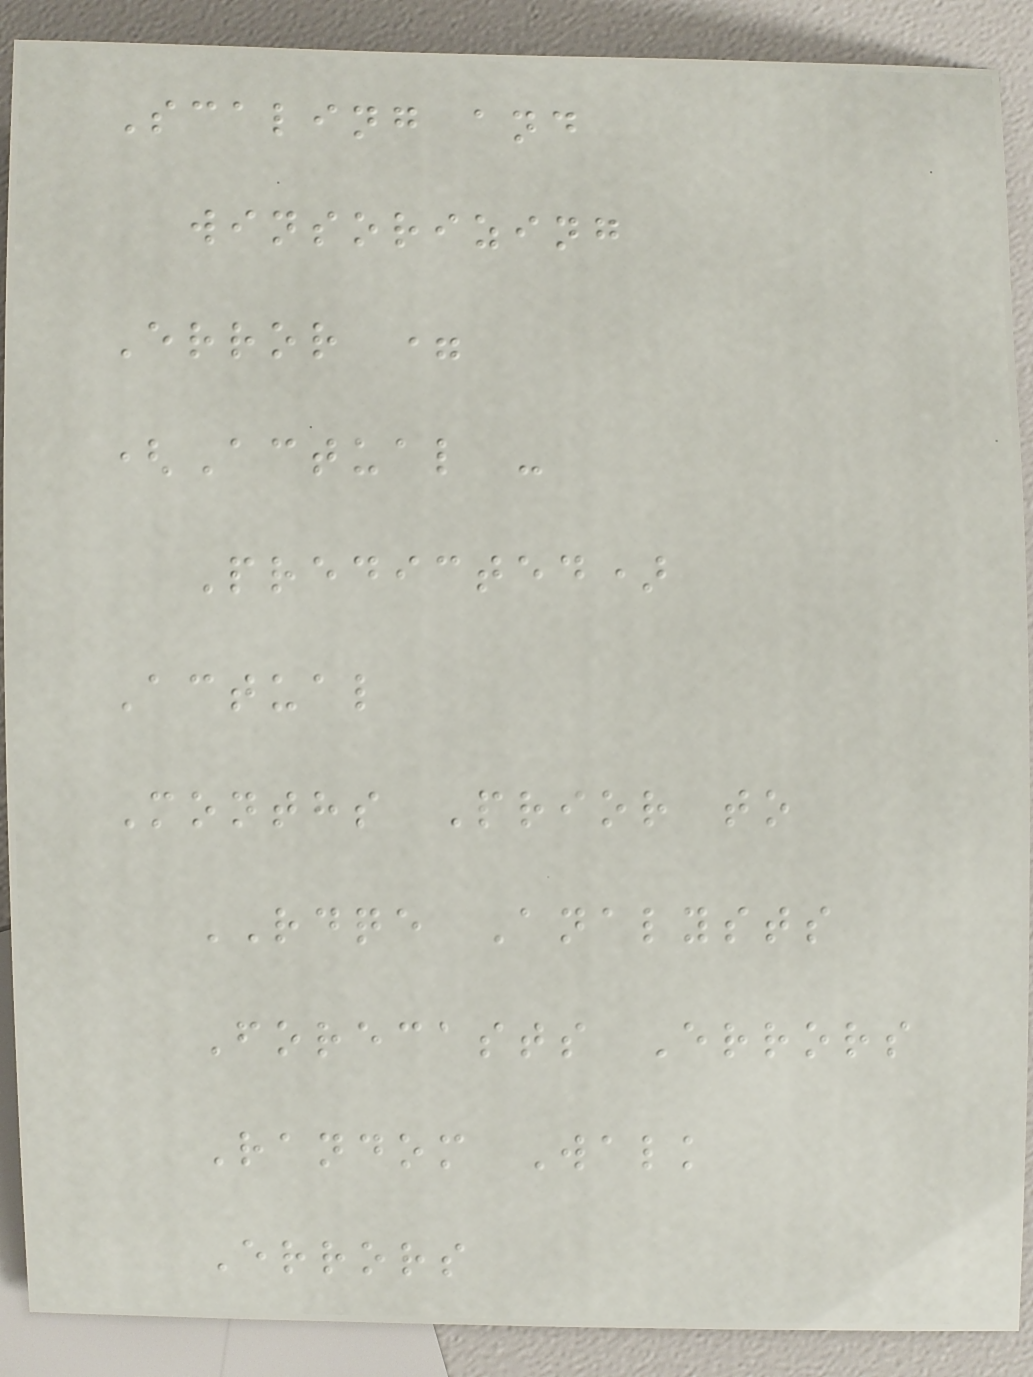Scaling and
winsorizing
Error =
(Actual -
Predicted)
Actual
Months Prior to
RDQE Analysts
Forecasts Errors
Random Walk
Errors
